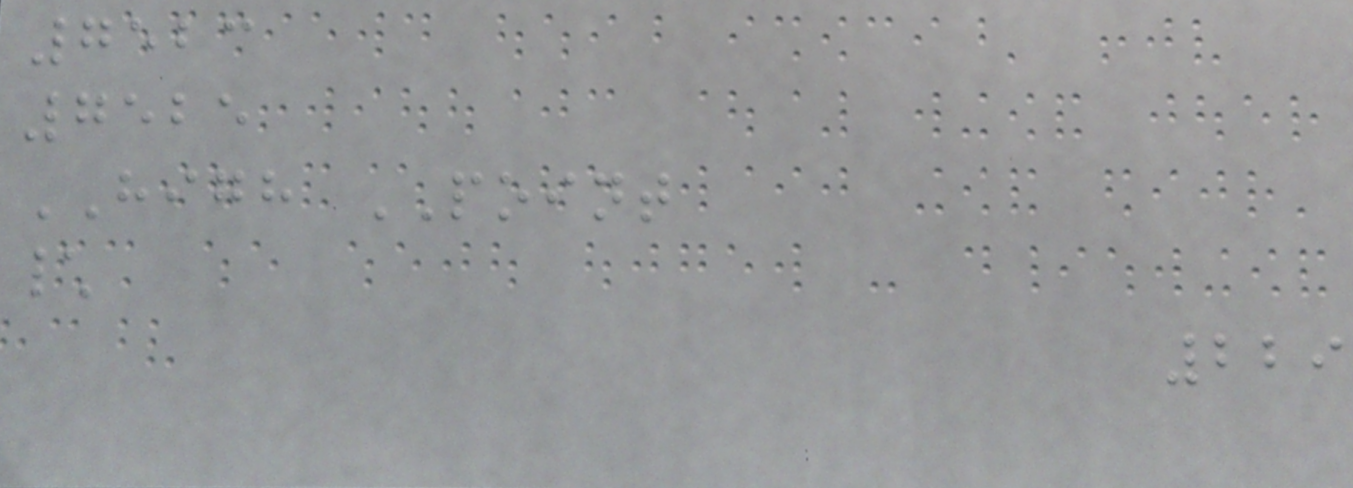7523
7525
HIGH POINT
\
229
